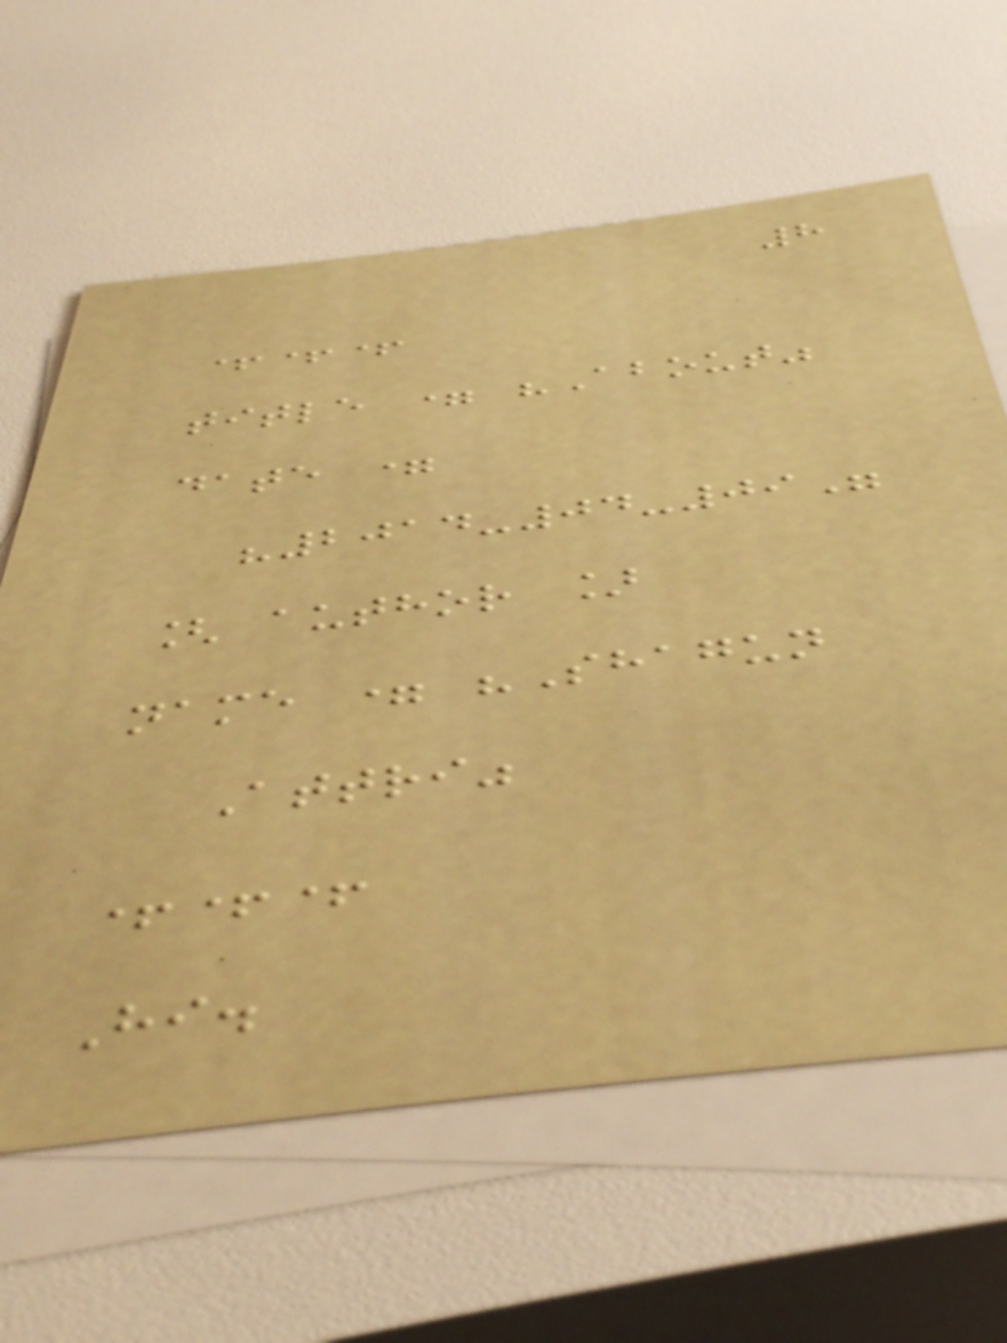8
+++
title = "About"
date =
"2014-04-09"
[ author ]
name = "Shagun
Attri"
+++
Hi.
